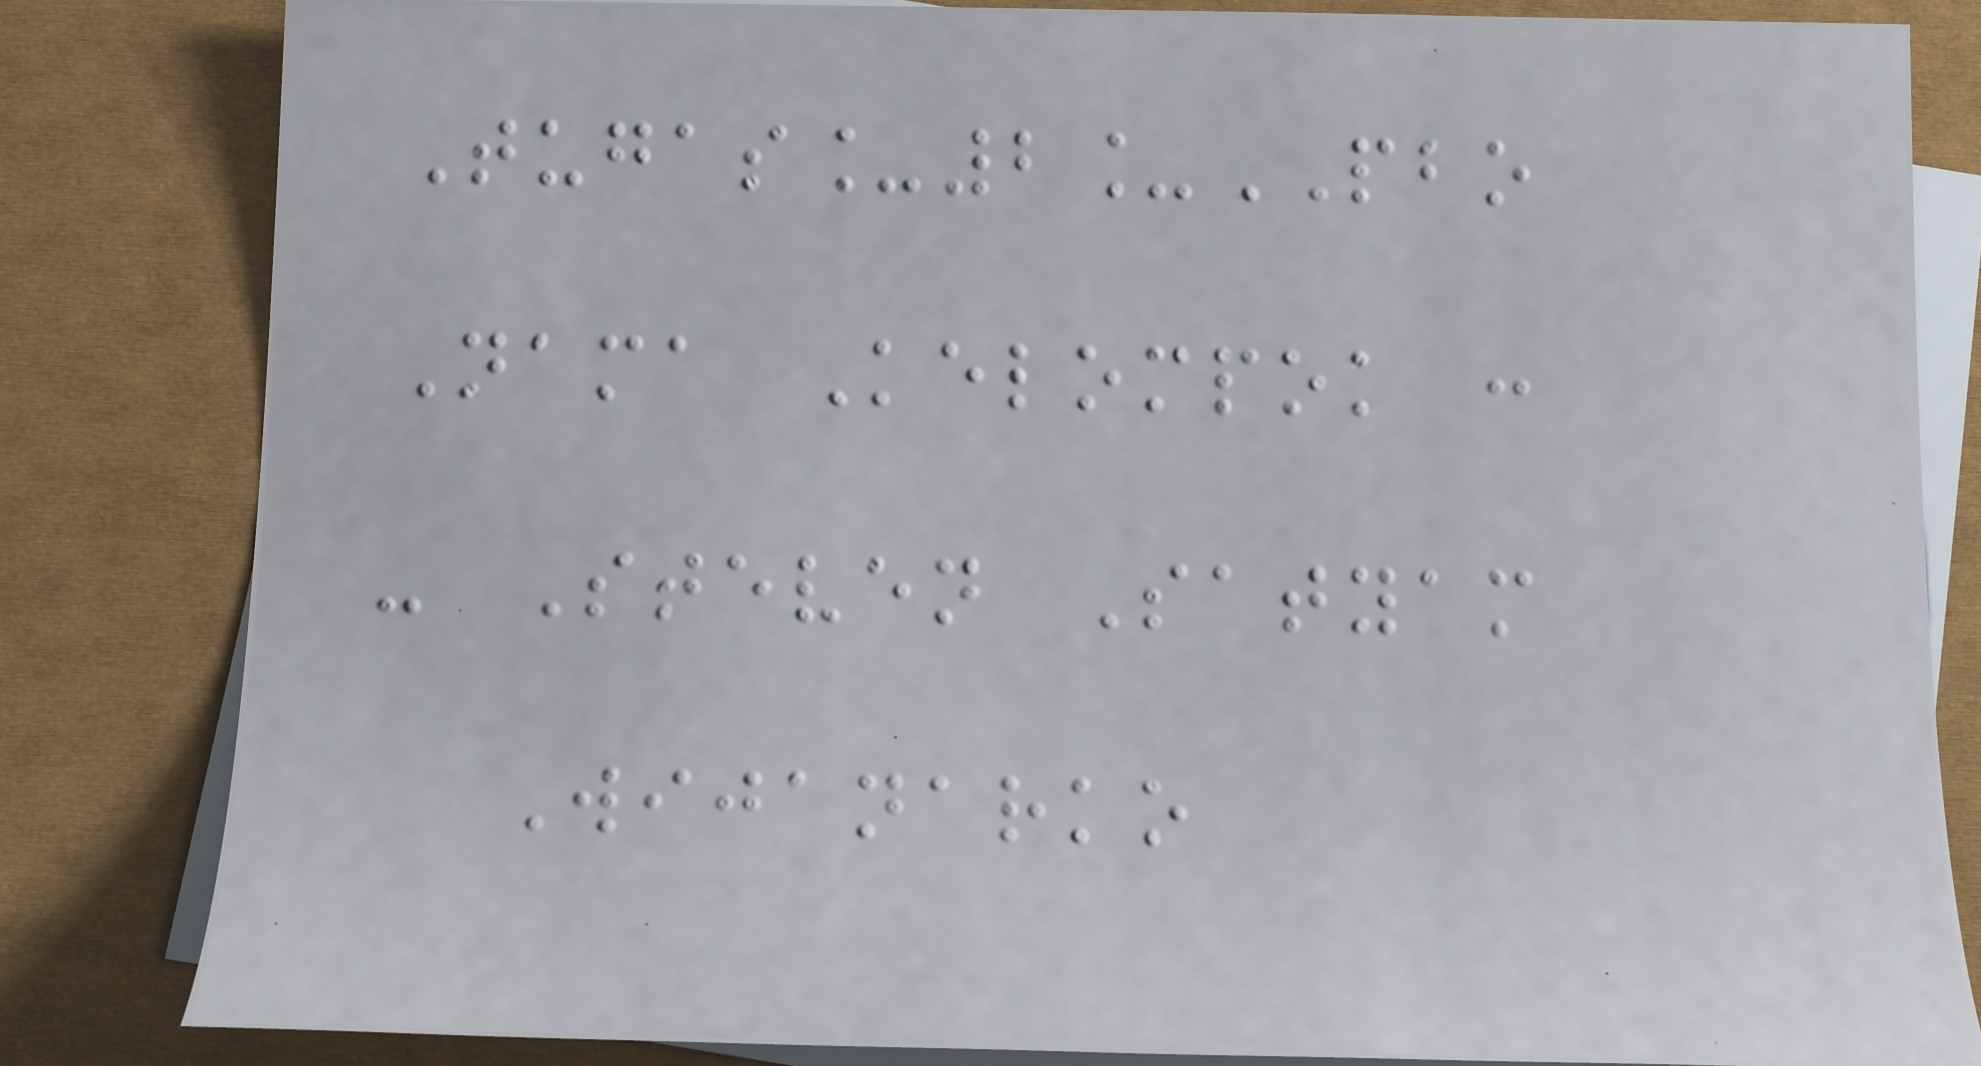Tugas_2_PBO
Nama Kelompok :
- Steven Satyam
Wijanarko
